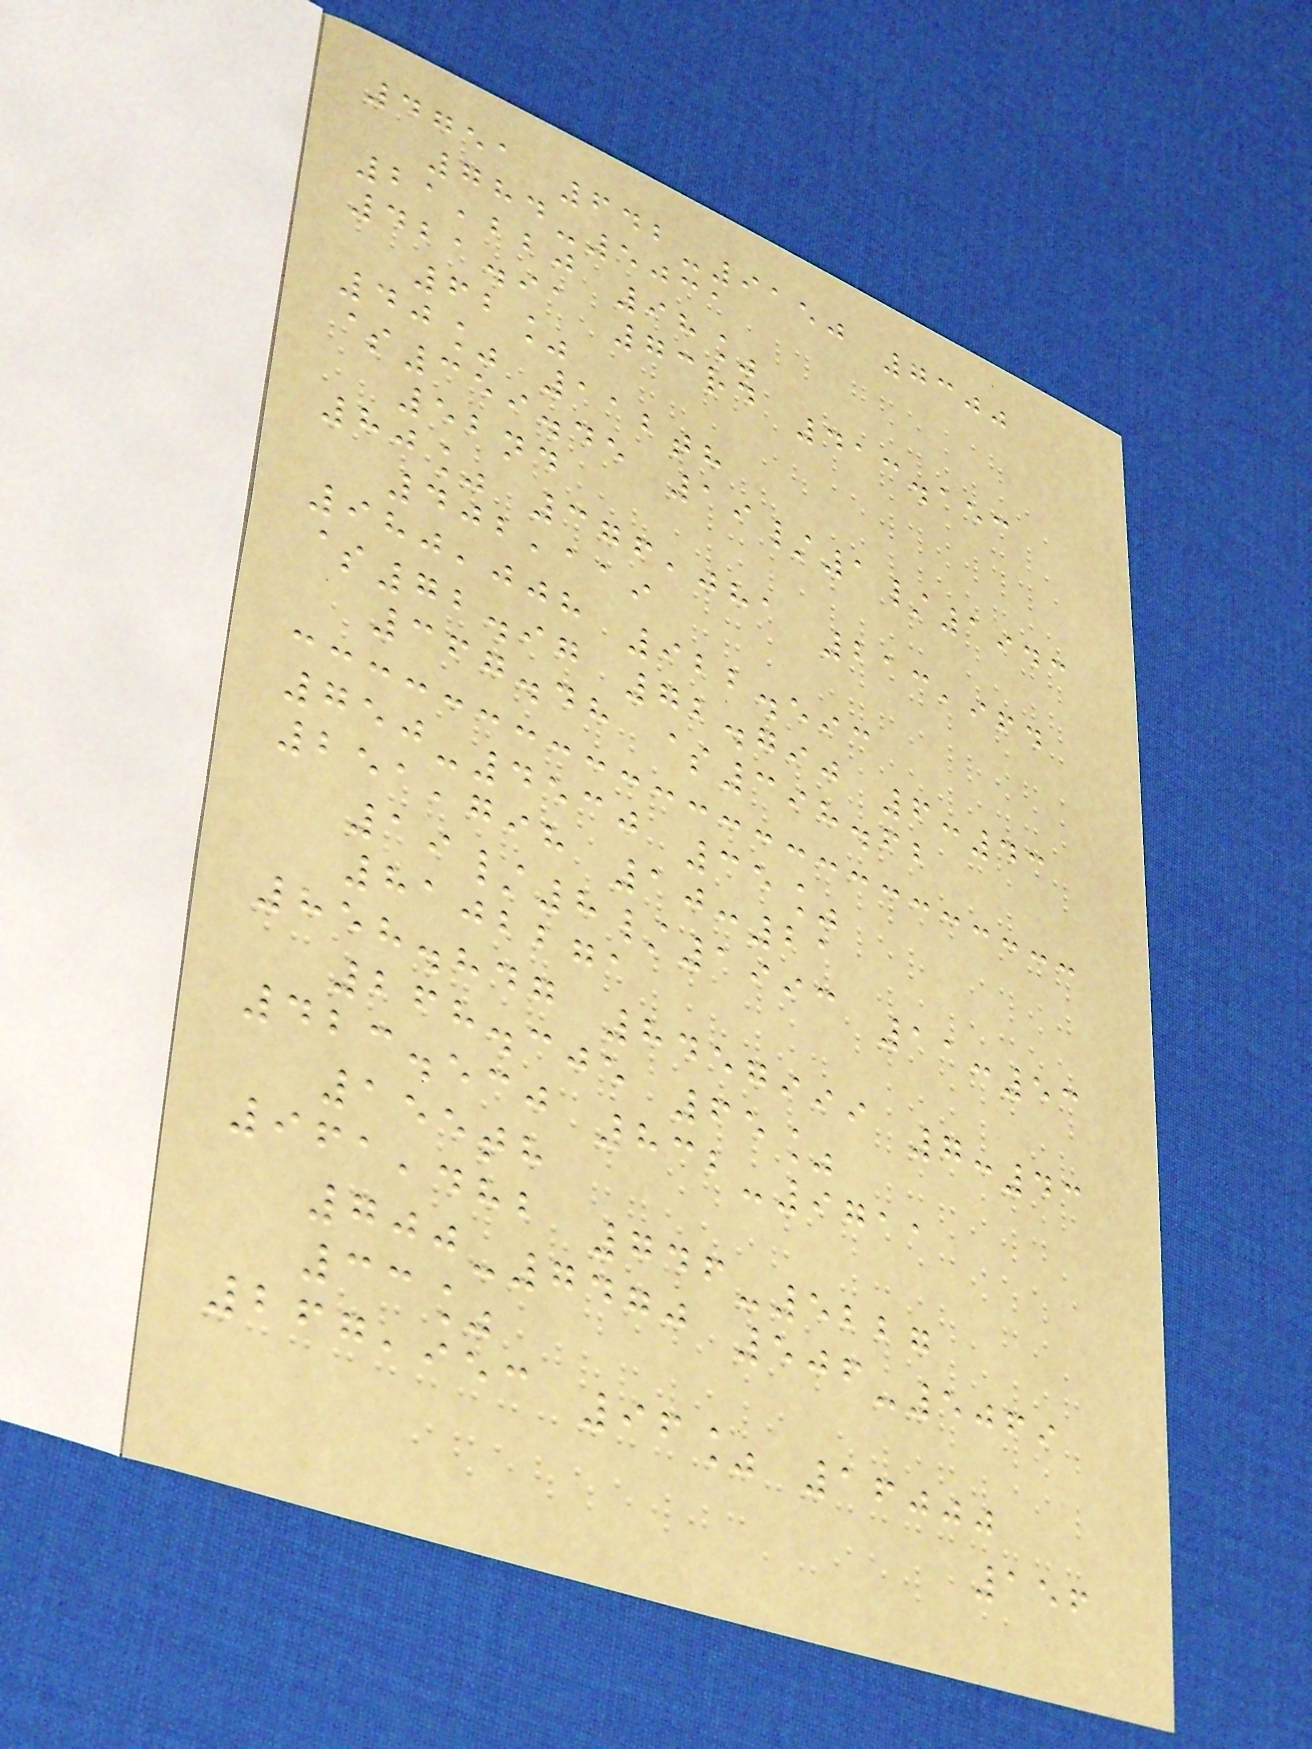4751 642-9150 7300
784-5031
21,220 98%
421.91 73rd 413.153
62%
40% 112th
$359.45 19/1/1943
52nd
80% 376,081 213,964
402,119
980,008 922.593
$72.97 72.790 6:43
367.48 $398.62
750-4530 35%
251,798 10:21
19/8/1993 11:53
8102271
858.847 8457999 7:43
268.305 65%
423.530 832-9711
155th
961,482 746-5227
700-7470 506-5069
33%
267,953 96% 16000
156
